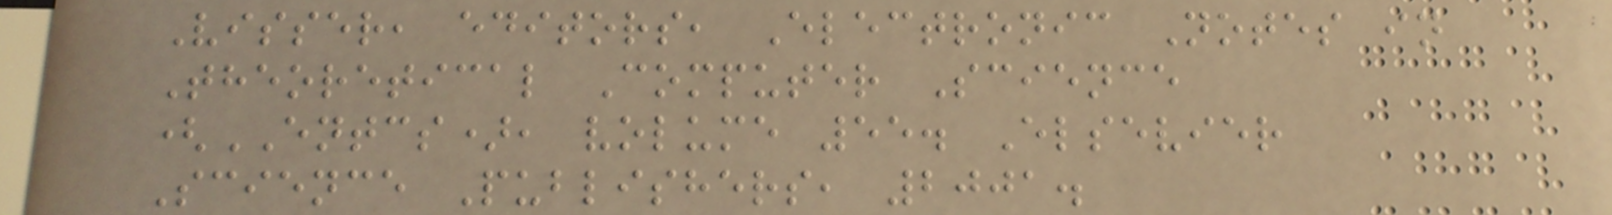Visser, editors, Electronic Notes in
Theoretical Computer Science
(ENTCS), volume 55. Elsevier
Science Publishers, 2001.
